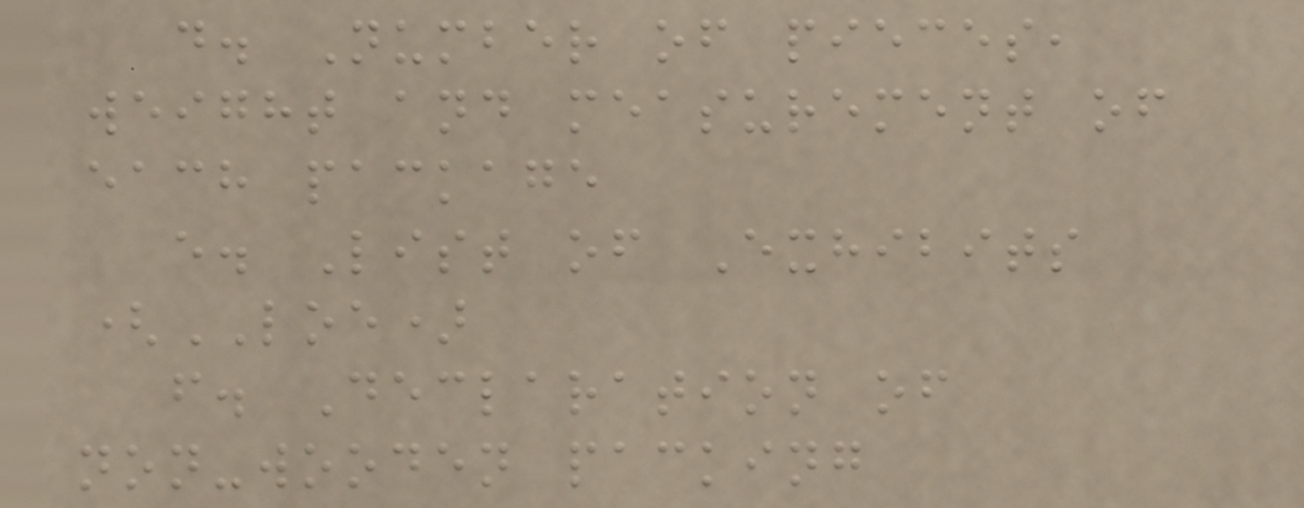d. Number of pieces,
weight and measurement of
each package
e. List of Exhibits
(LOE)
f. Declaration of
non-wooden packing
